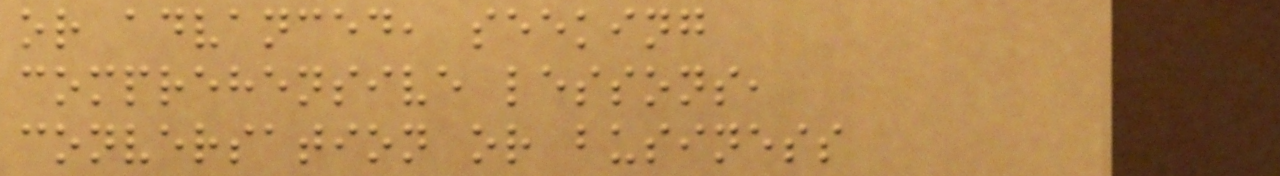or advanced, seeking
comprehensive lessons,
conversation or business
